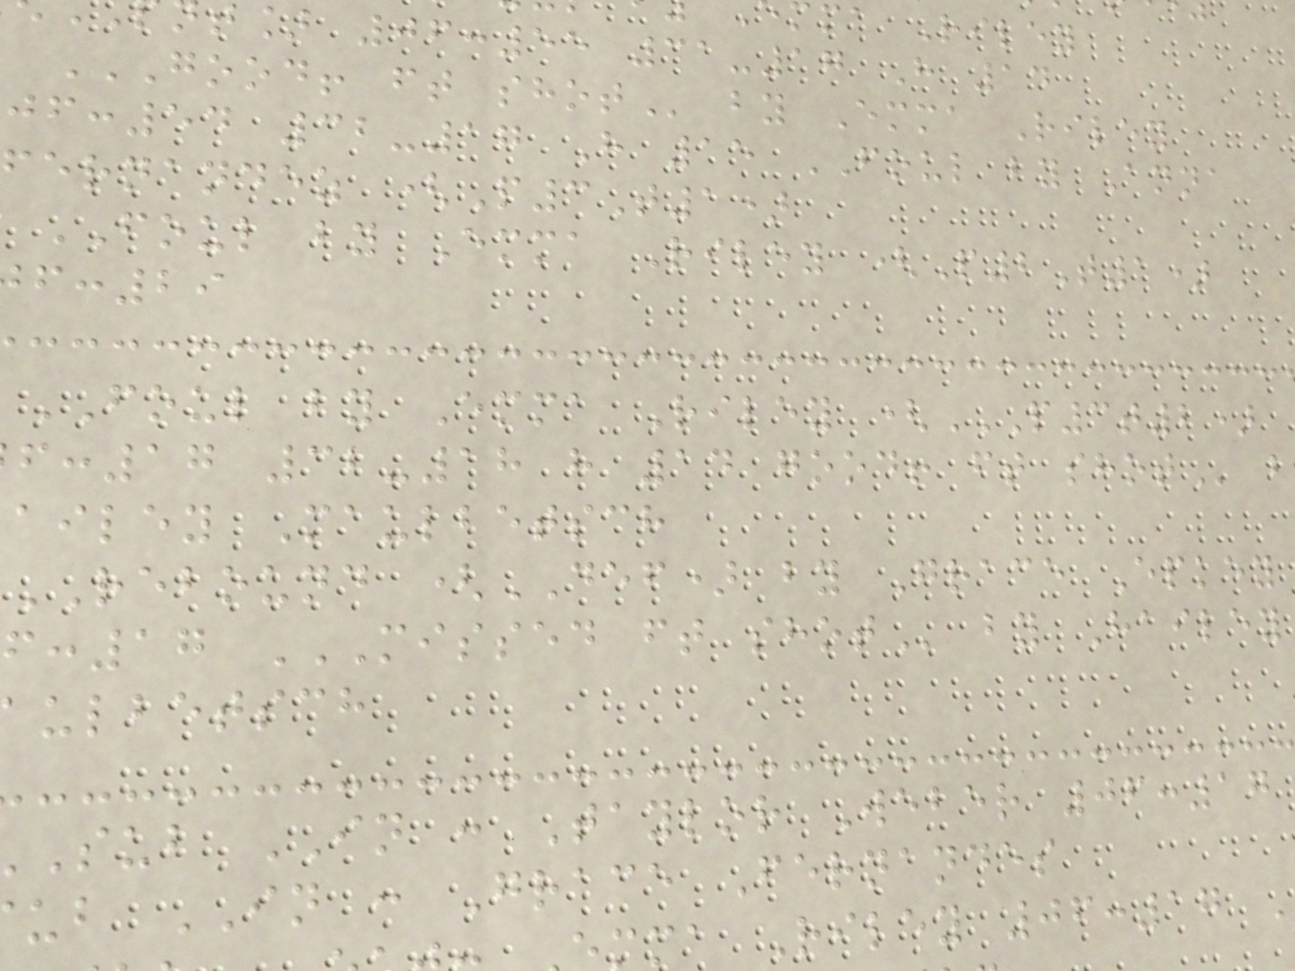ma Riley
] 06:55 31-17 H 14
GOOD! FT SHOT by Emma Riley
:54 32-17 H 15 FOUL by Anna
fernandez (P3T1)
FOUL by Emma Riley (P2T1)
:29
FOUL by Emma Riley (P3T2)
:17 32-18 h 14 good! ft
ailey Maulbetsch
REBOUND (DEF) by Grace Epkey
:17 MISSED FT SHOT by Hailey
ulbetsch
sub IN : Taylor Weber 06:17
ub IN : Grace Fernandes
mma Riley 06:17
